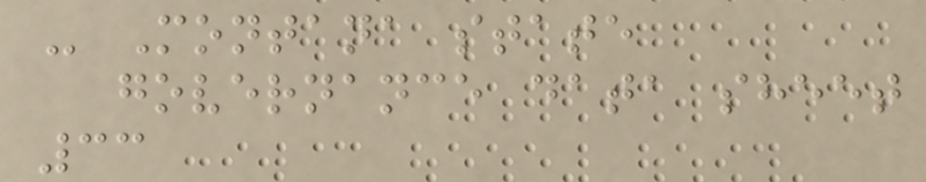- Montana state
governance data sheet
33
